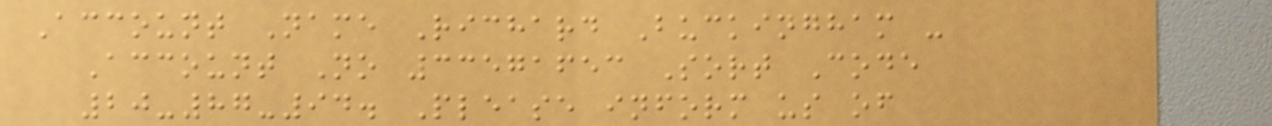Account Name Richard Buckingham -
Account No 33571653 Sort Code
20-87-94. Please inform us of
